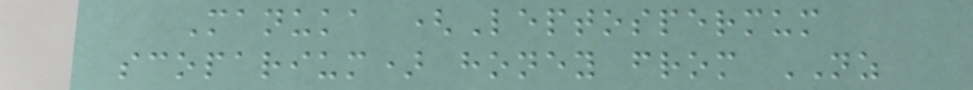Manuka (Leptospermum
scoparium) honey from NZ
